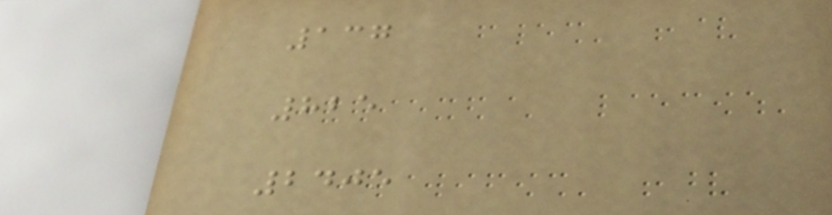137
825
2405
